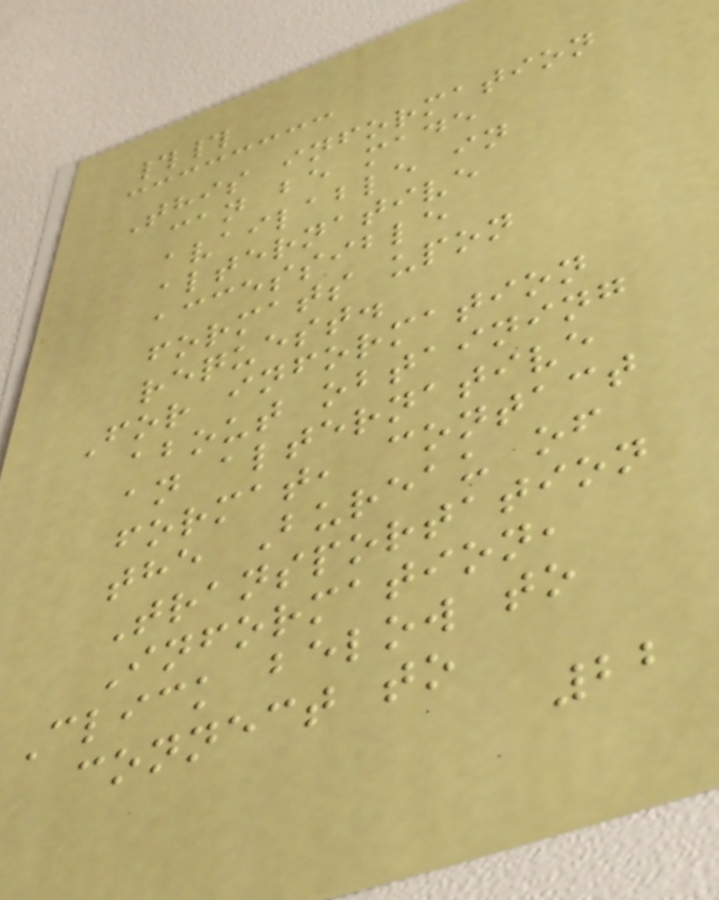##
This information
can be made
available in
alternative
accessible
formats upon
request.
For information
about obtaining
an alternative
format, contact
the Bureau of
Transportation
Information,
Click below to
connect to
22
